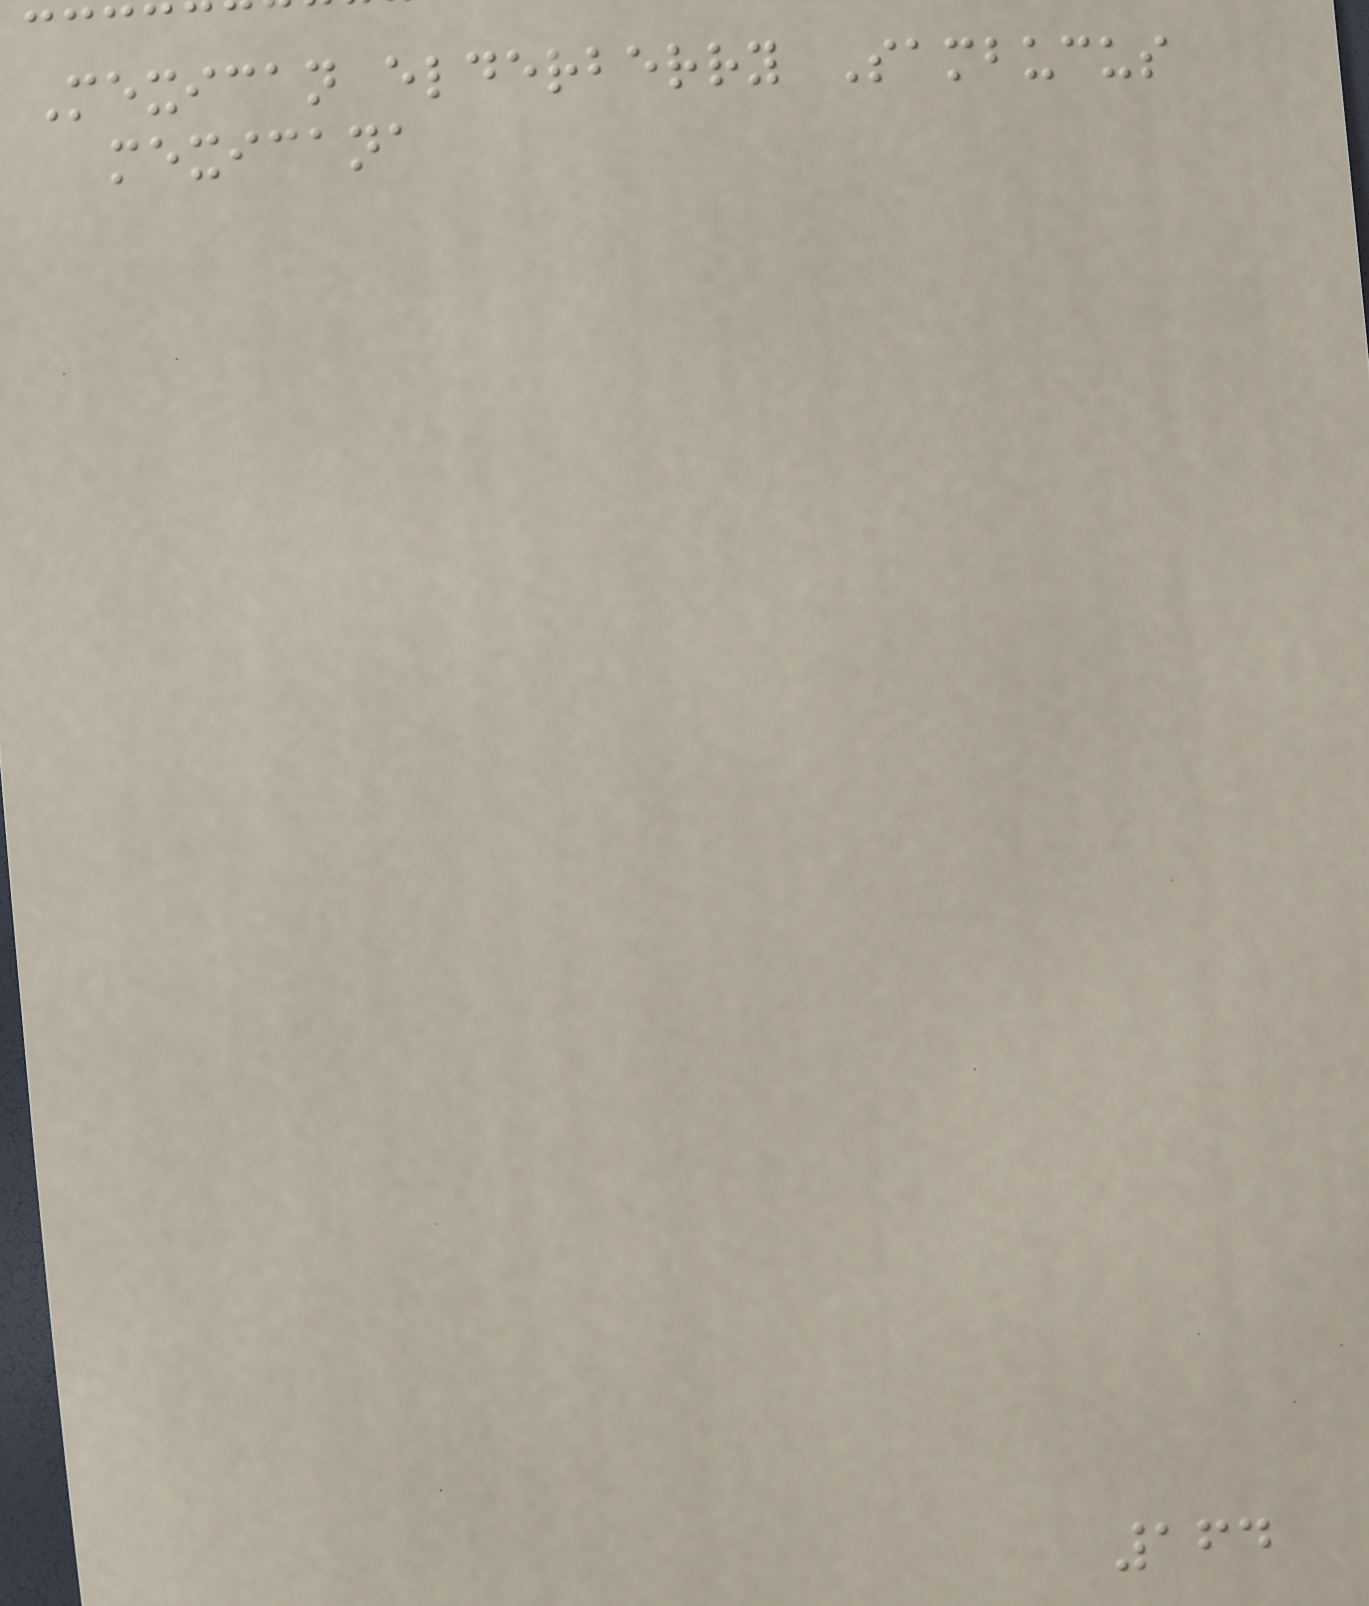Mexican elderberry Sambucus
mexicana
164
